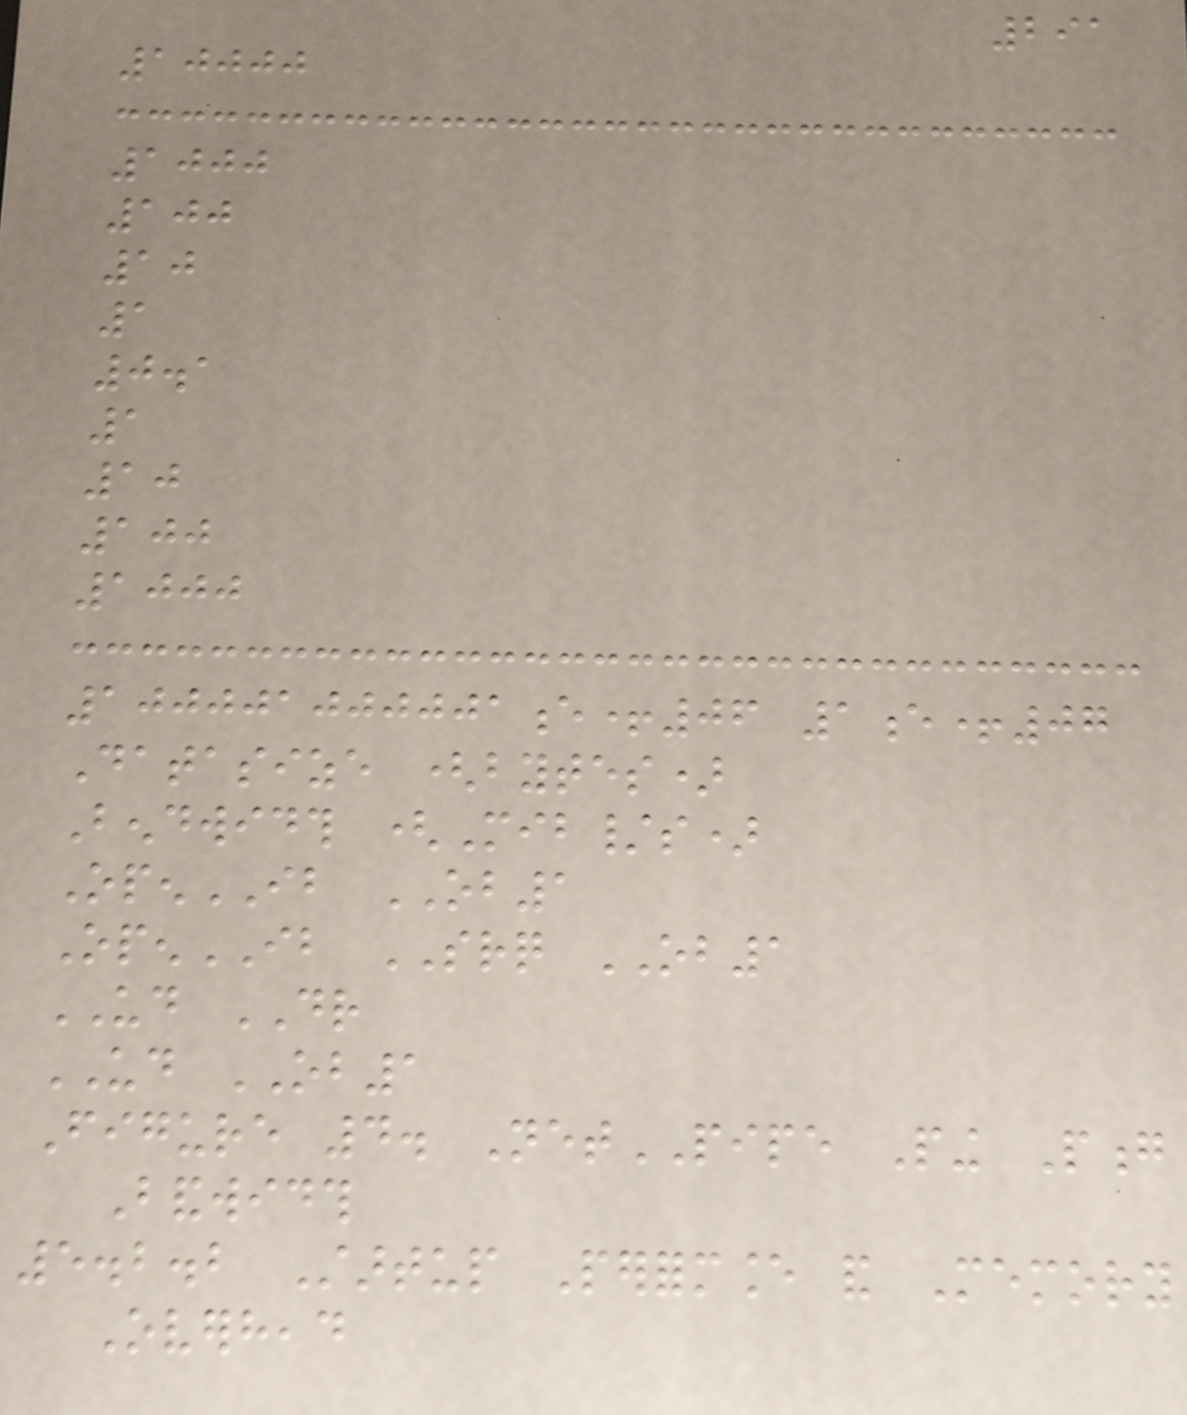291
10000
1000
100
10
1
0.1
1
10
100
1000
100001000001e+06 1e+07
Datasize (bytes)
Bendwidth (Mib/s)
OpenIB OB1
OpenIB SRQ OB1
UD DR
UD OB1
Figure 4. NetPIPE Ping Pong
Bandwidth
5.2.2 Startup Performance and Memory
Overhead
